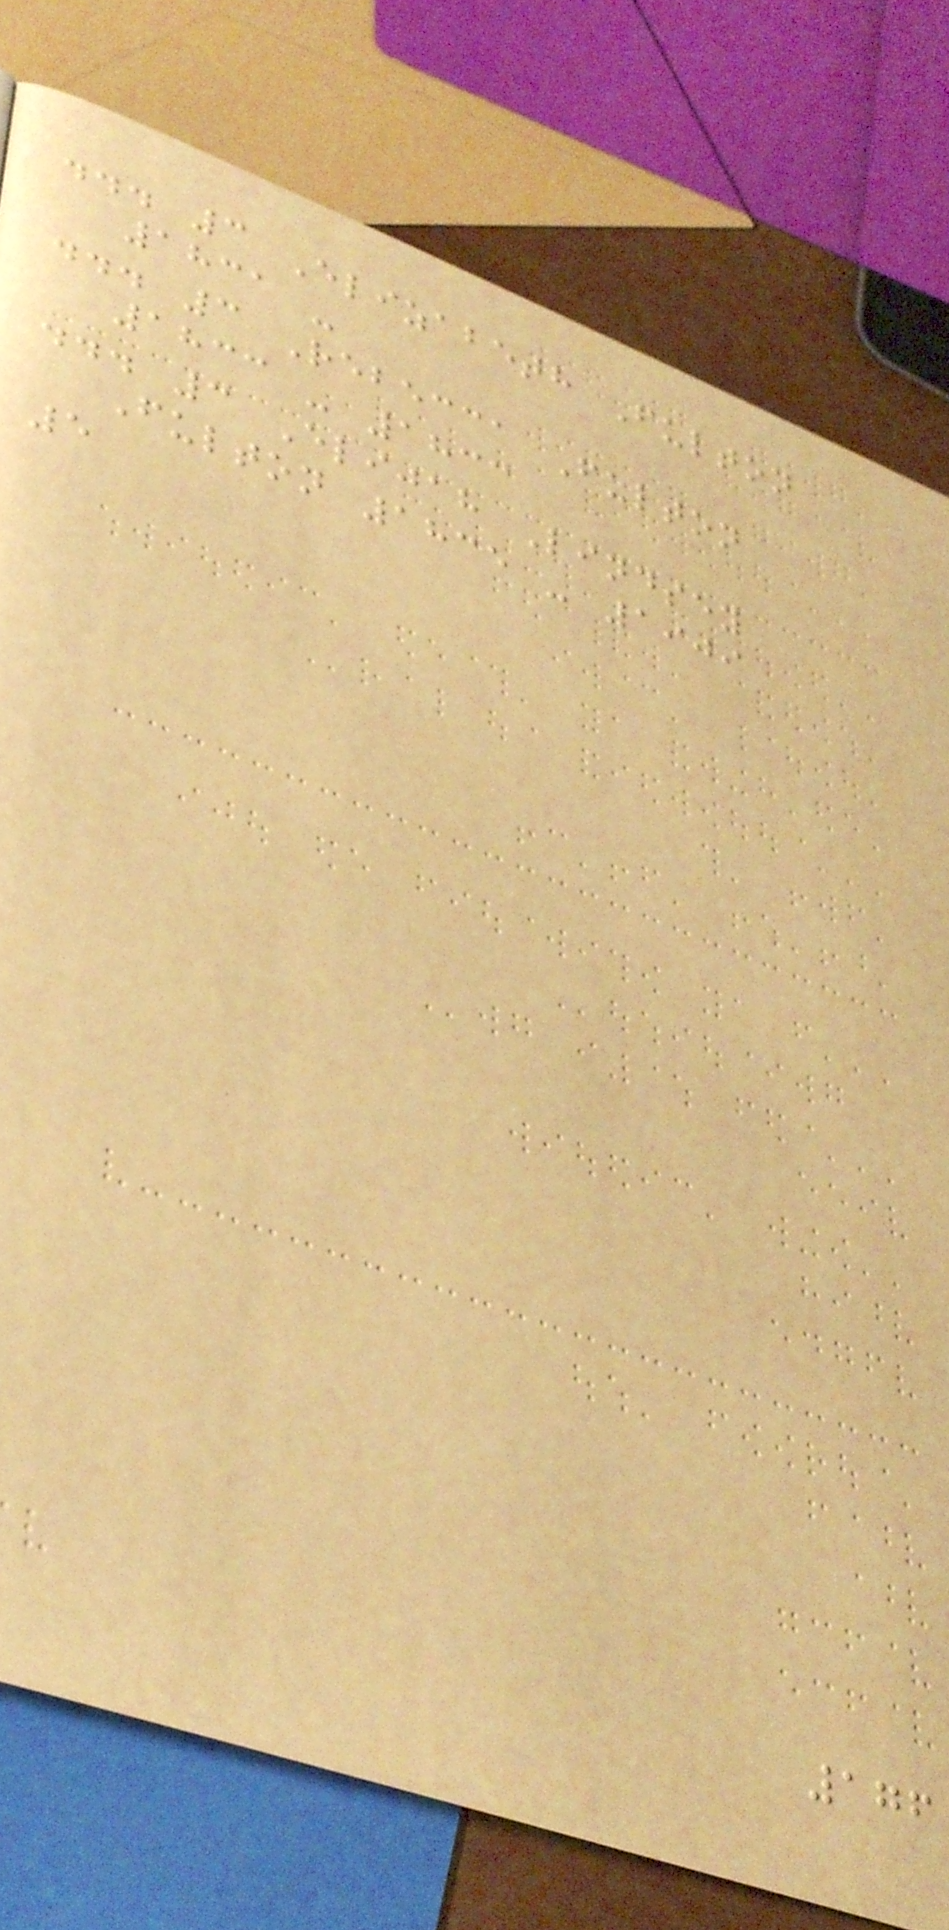... 3 Elizabeth Fulton
1831 -
... 3 Rebecca Fulton
1833 - 1833
... 3 Elijah Lindsey
Fulton 1835 - 1909
5
176
